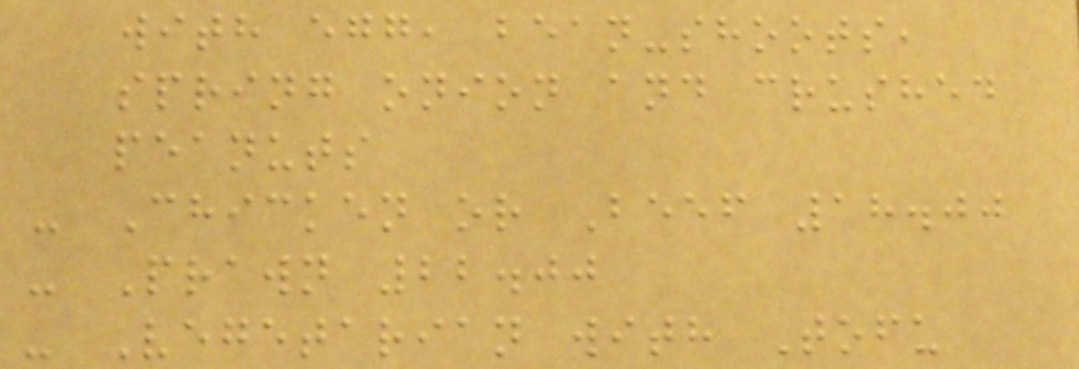with egg, bean-shoots,
spring onion and crushed
peanuts
- Chicken or Beef 18.00
- Prawn 22.00
- Vegetarian with Tofu
